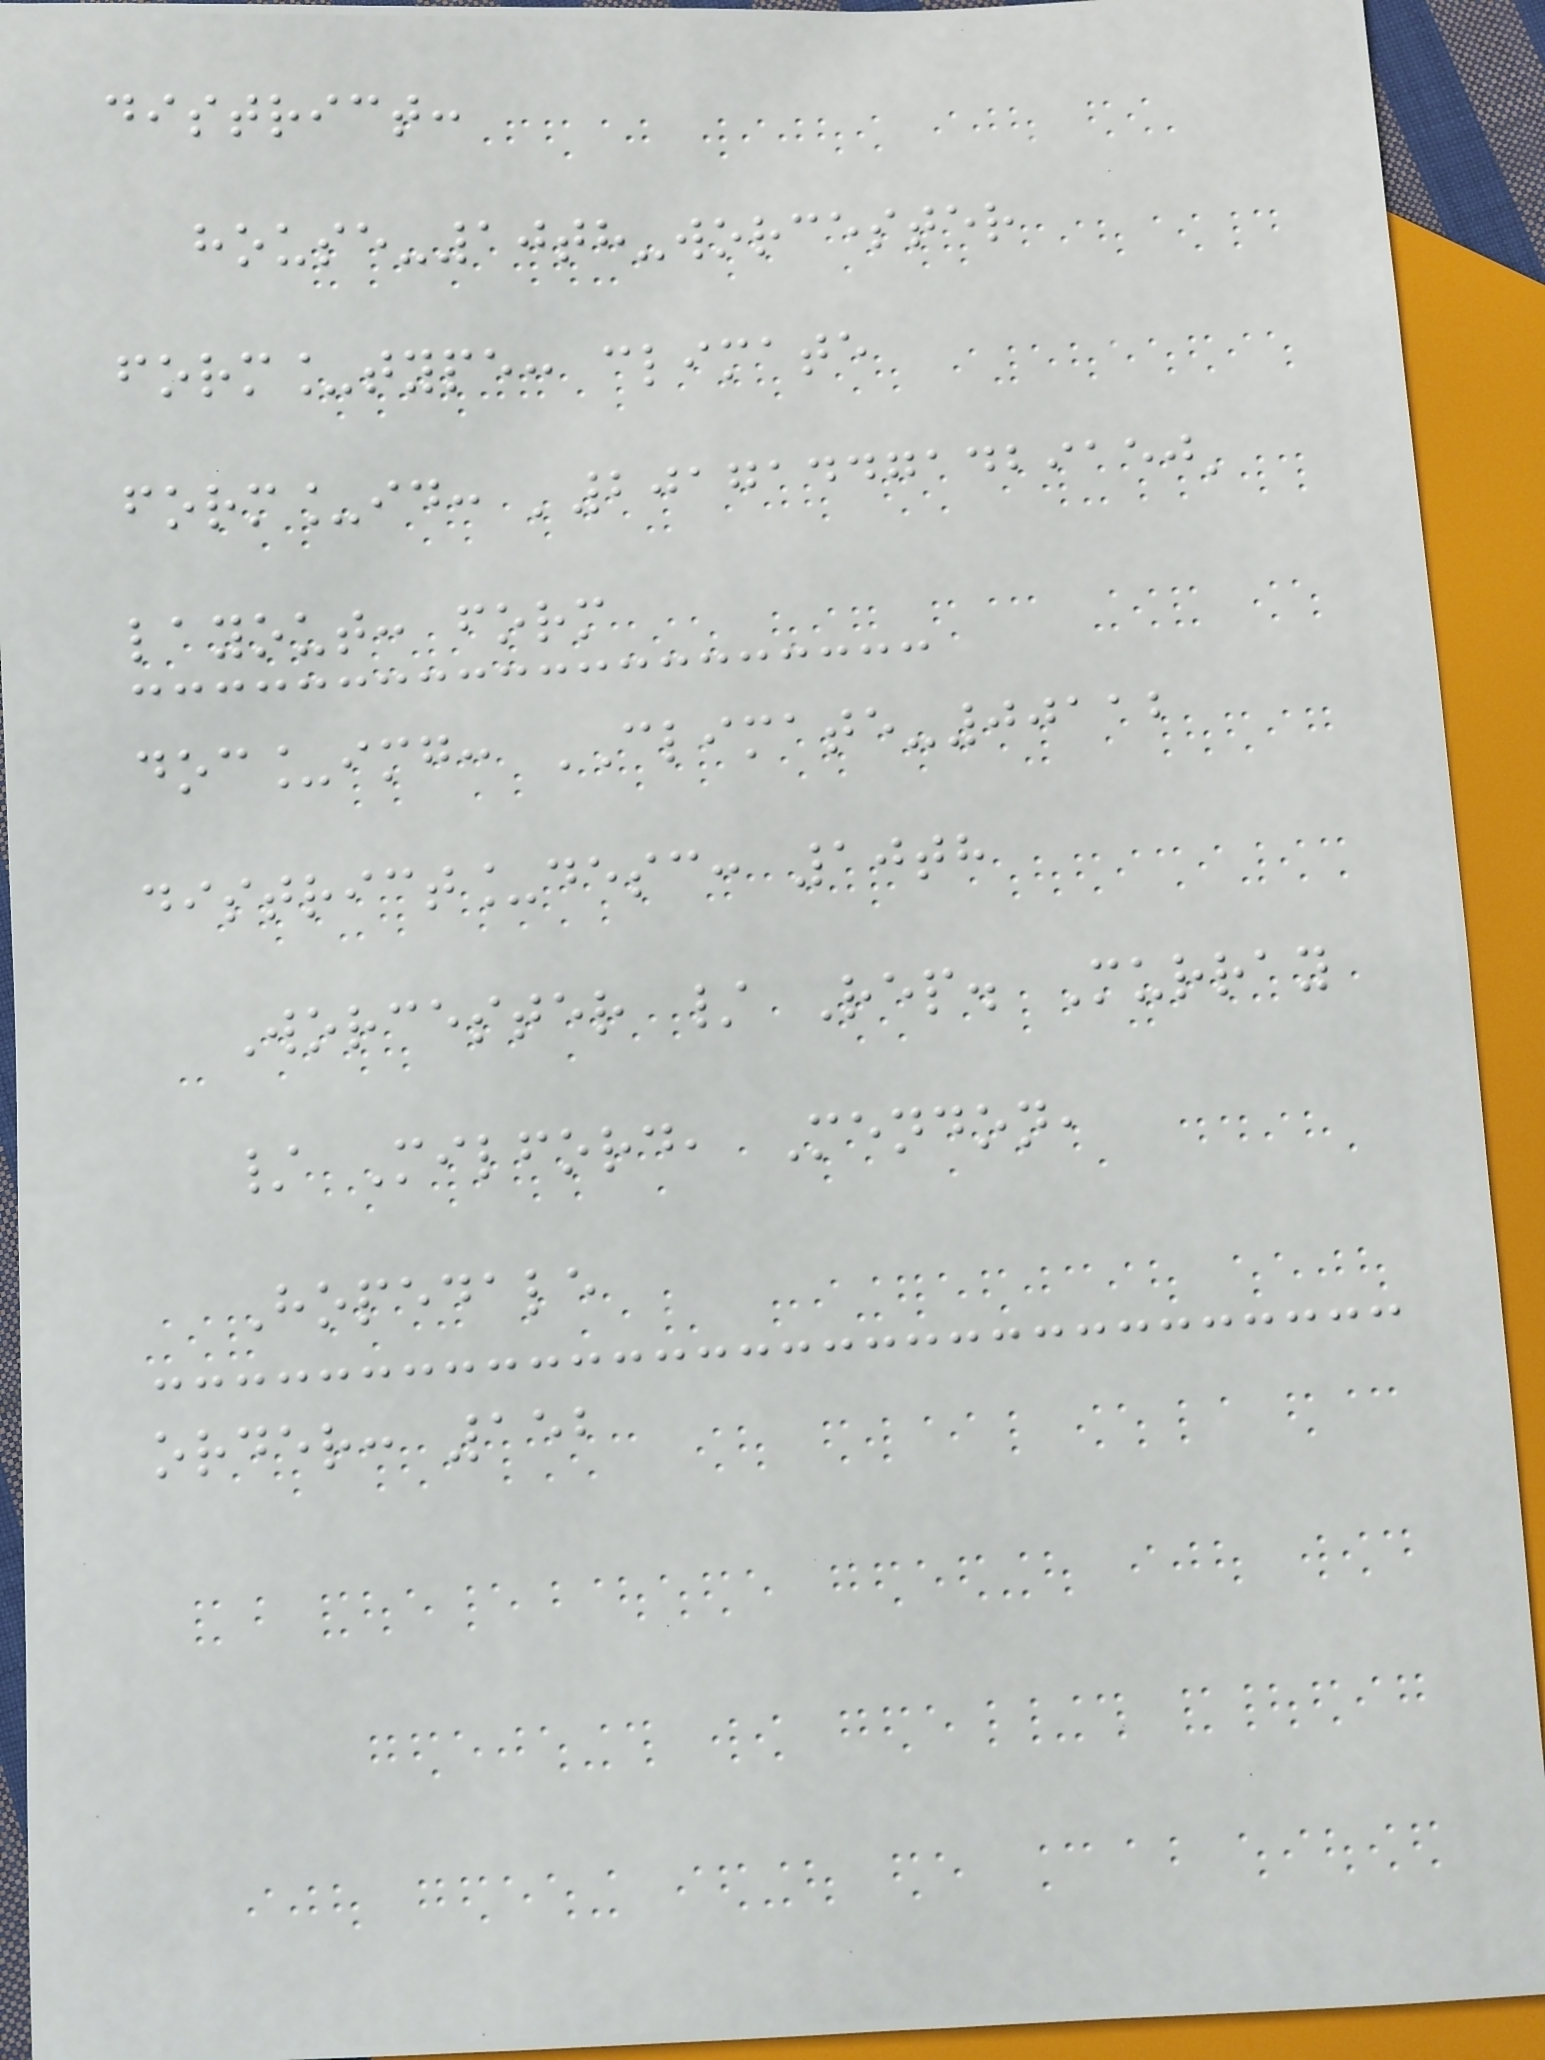district:
house-10th-worcester
form_type: climate
form_id: '201714471429150'
layout: form
doc_img: CLIMATE-00112
district_desc: 10th
Worcester / Rep. Murray
/ Milford, Mendon,
Hopedale
order: 152
